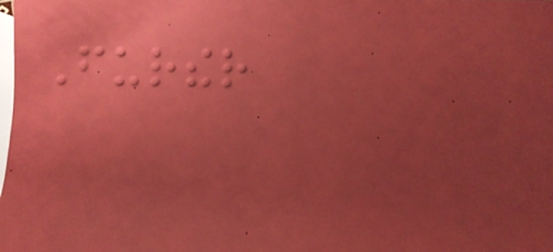Further
